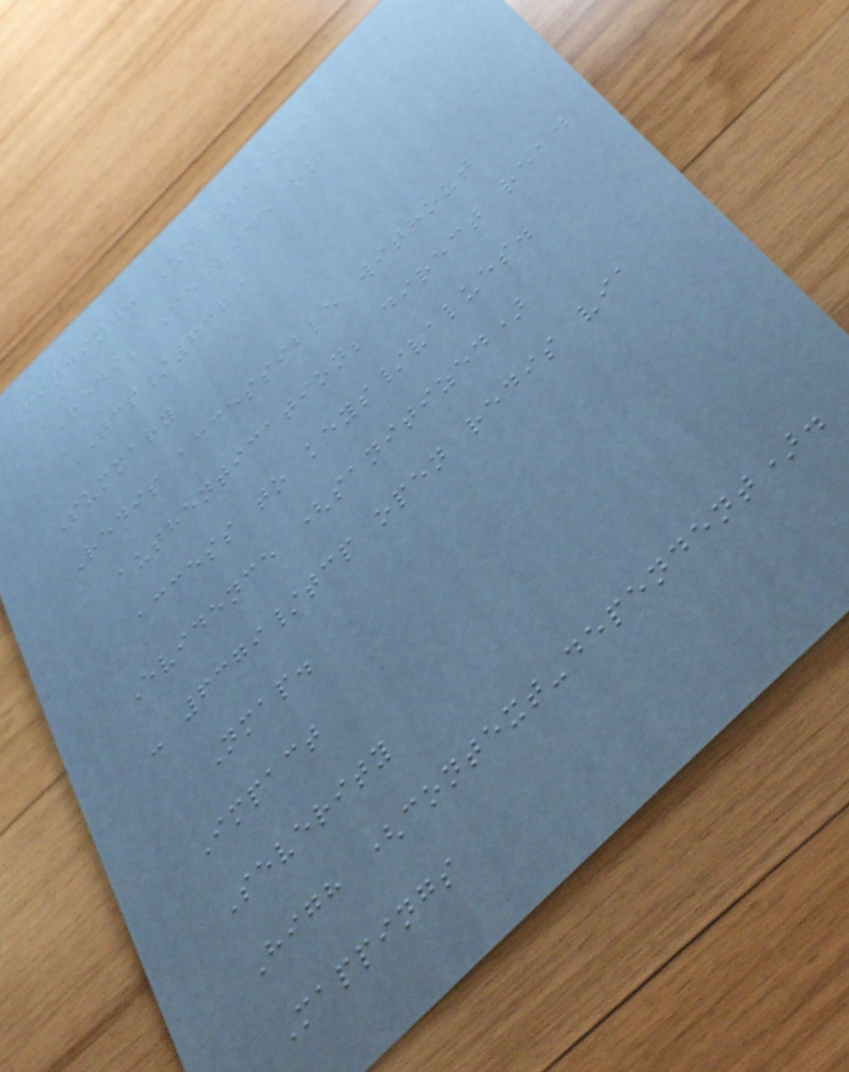Finding: Unauthenticated
Redis Service on
TCP/6379
Summary
Redis accessible without
authentication; direct read
access to keys/values.
Evidence (sanitized)
- 6379/tcp open redis via
Nmap.
Impact
Severity
High (context-dependent).
Mappings
